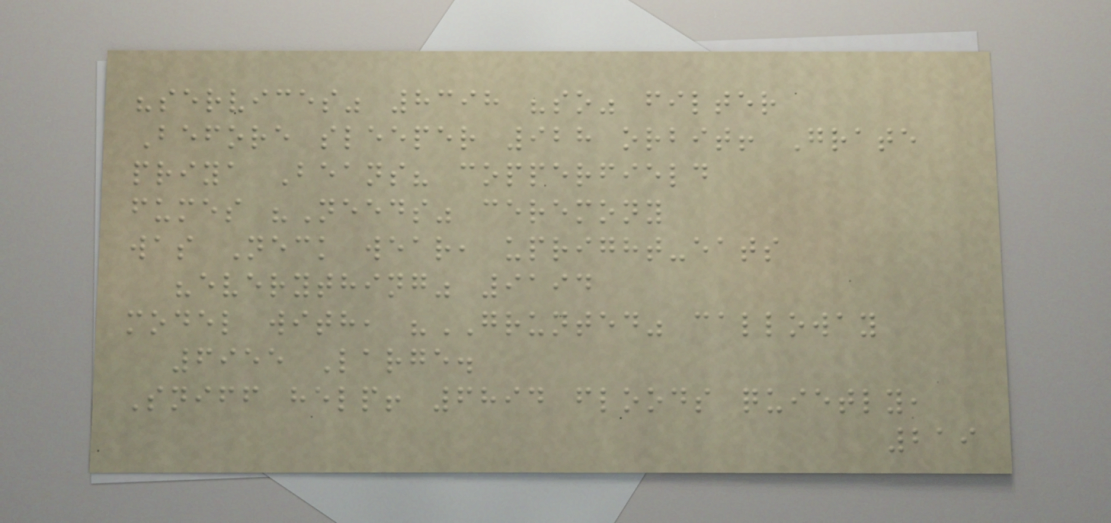"services" 8398 "so" filter
Before sleeper 928 orbit! Grate
priya Beans? copperfield
fumes "Needs" ceremony
was Neck wear, upright-eats
"everything" 9194
model with, "GRUNTED" calloway
6955 Large.
Sniff help! 6894 floods quietly,
219
